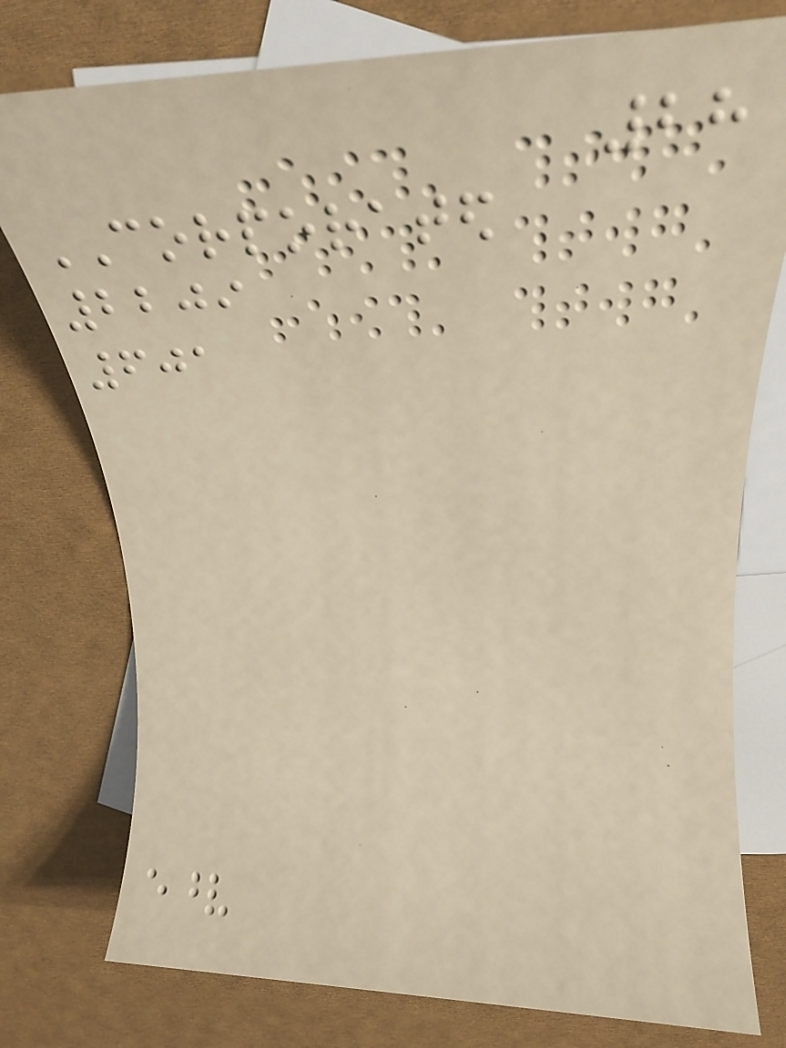28
CORPORATED
2209
601
